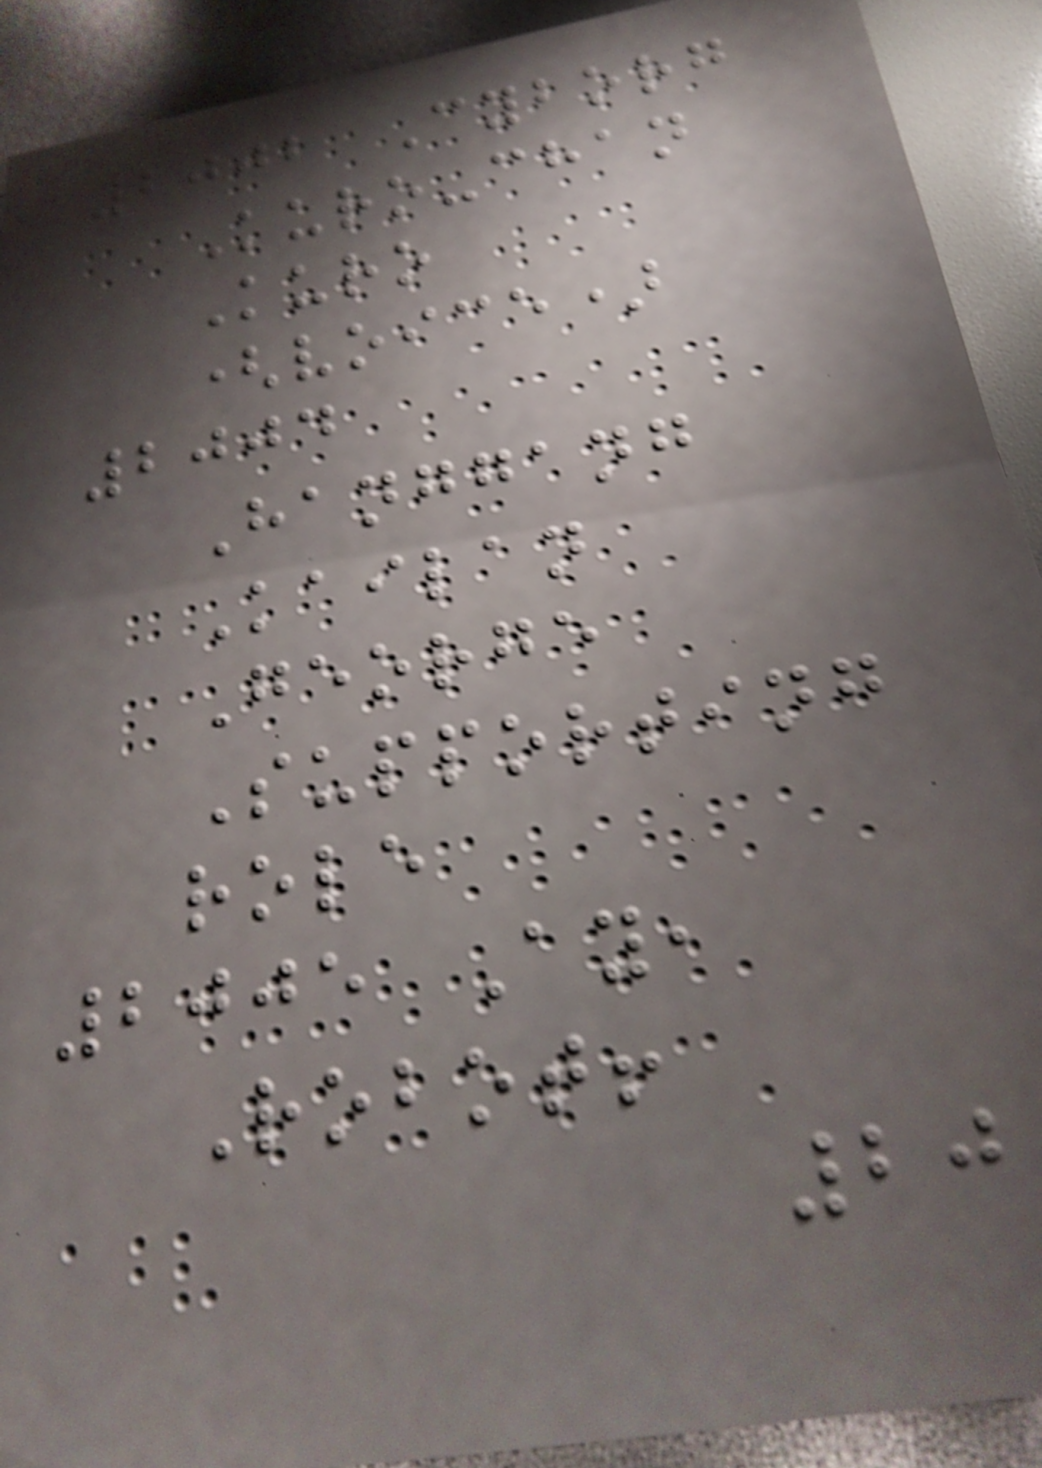2002 Cyborg
Kuro-chan
Kuro
(voice)
2004
Hanggang
Kailan
George
Supporting
role
2005 Ay,
Robot!
20
